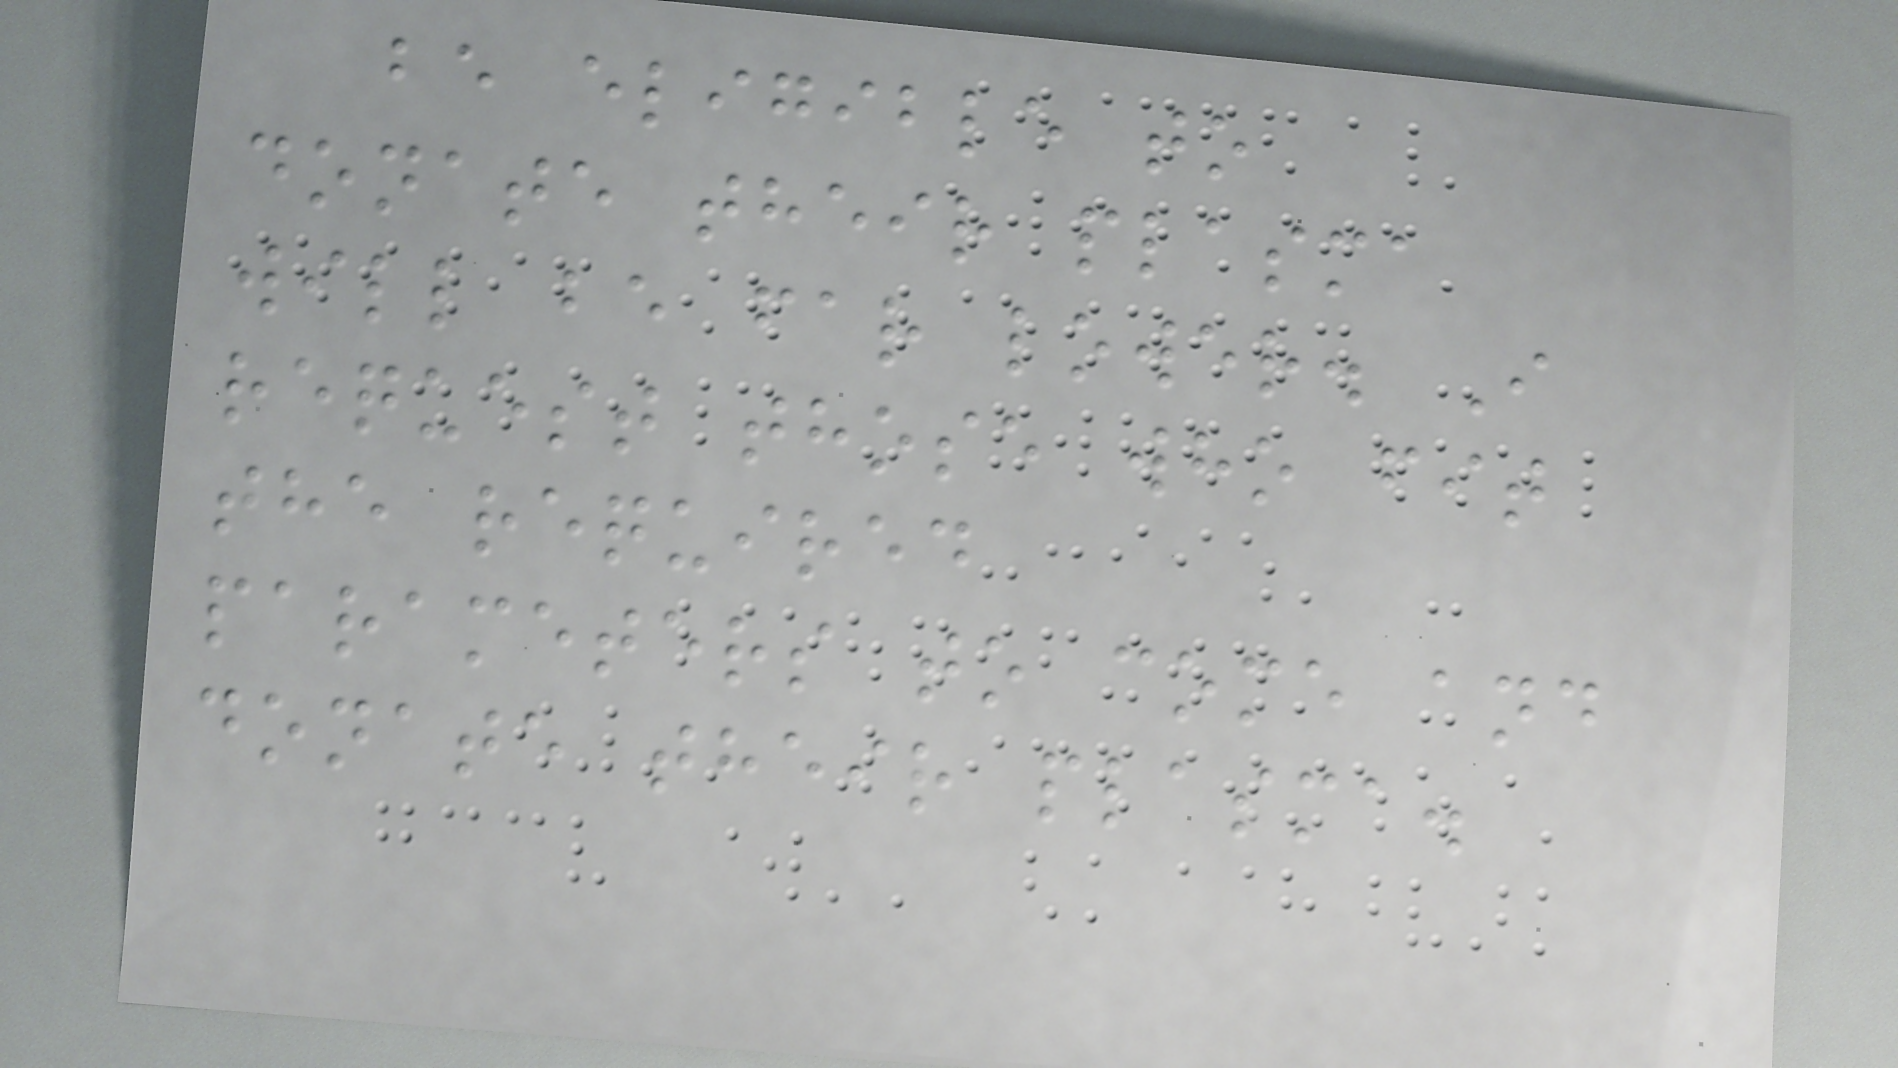be eligible to
donate their plasma
will be far lower. I
request those who fit
the required
parameters to come and
donate their plasma.
